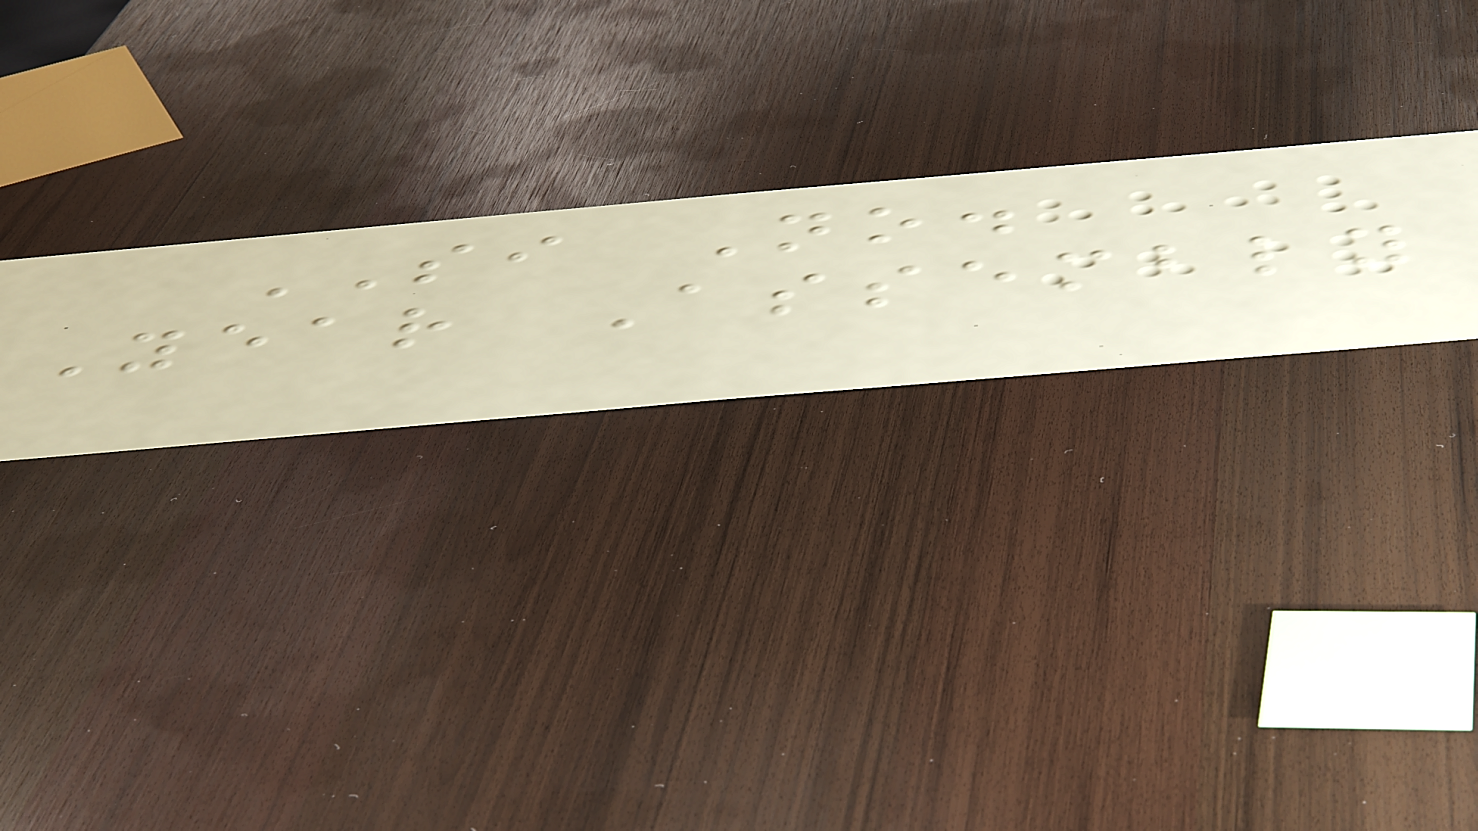SI No.
Year Assembly
